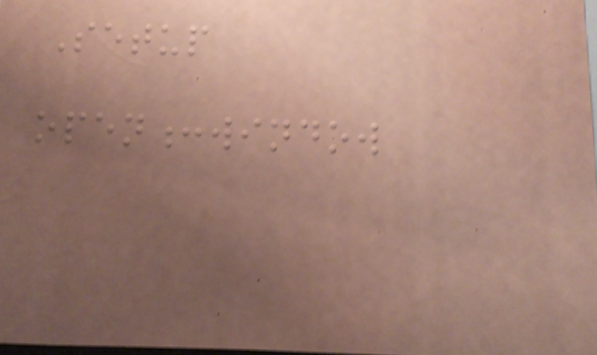Setup
open:window
